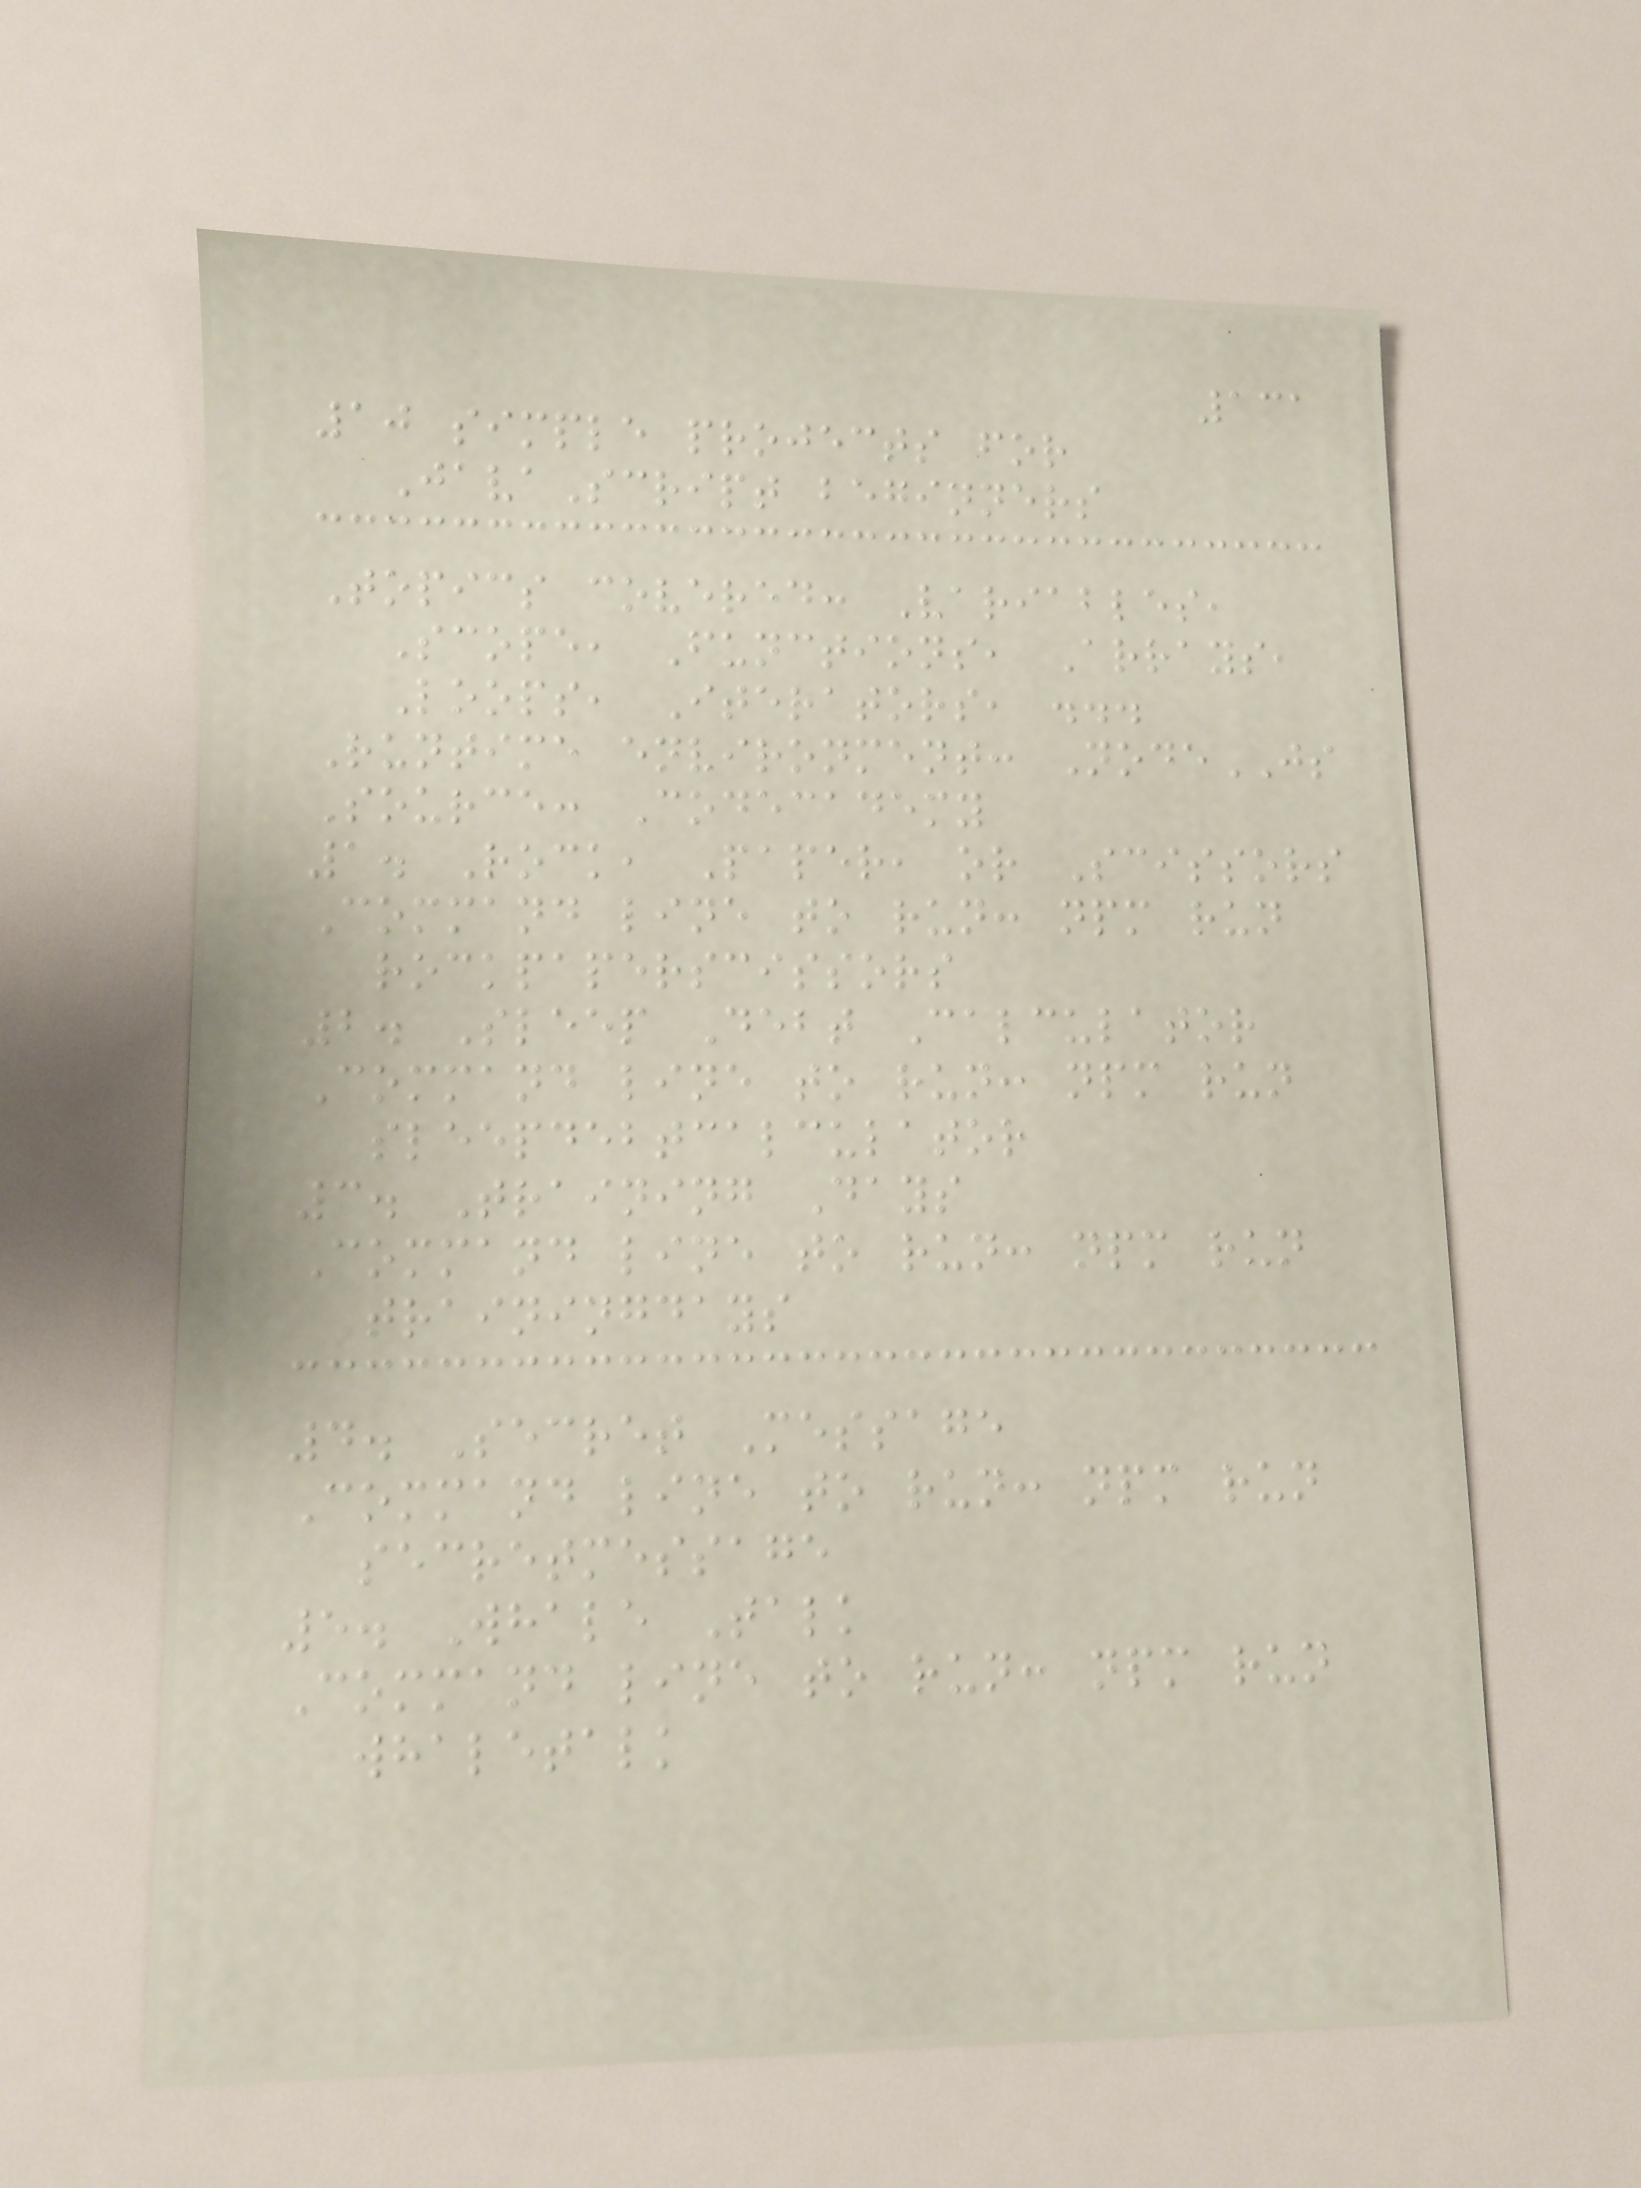131
10 simple projects for
JavaScript beginners
Topics covered: Variables,
Scope, Functions, Arrays,
Loops, Iterators, ...
Runtime environment: NodeJS
Source: Codecademy
1. Rock, Paper, or Scissors
Command line to run: npm run
rockpaperscissors
2. Sleep Debt Calculator
Command line to run: npm run
sleepdebtcalculator
3. Training Days
Command line to run: npm run
trainingdays
4. Secret Message
Command line to run: npm run
secretmessage
5. Whale Talk
Command line to run: npm run
whaletalk
